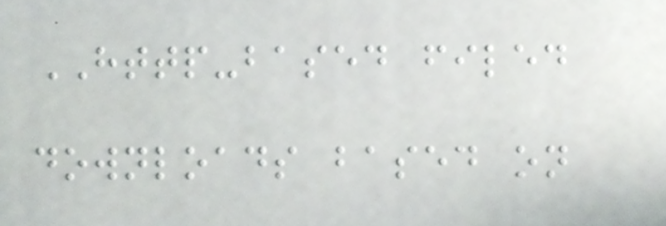HTTP-based filed
downloads based on
